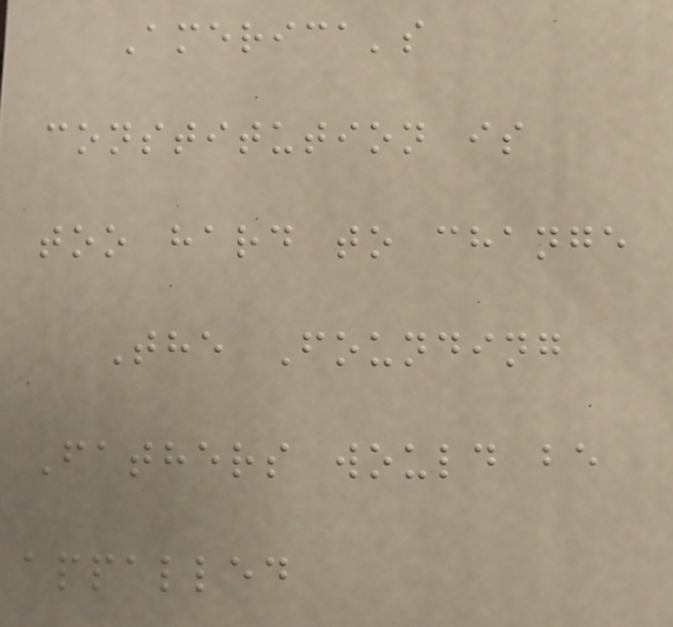America's
constitution is
too hard to change
The Founding
Fathers would be
appalled
